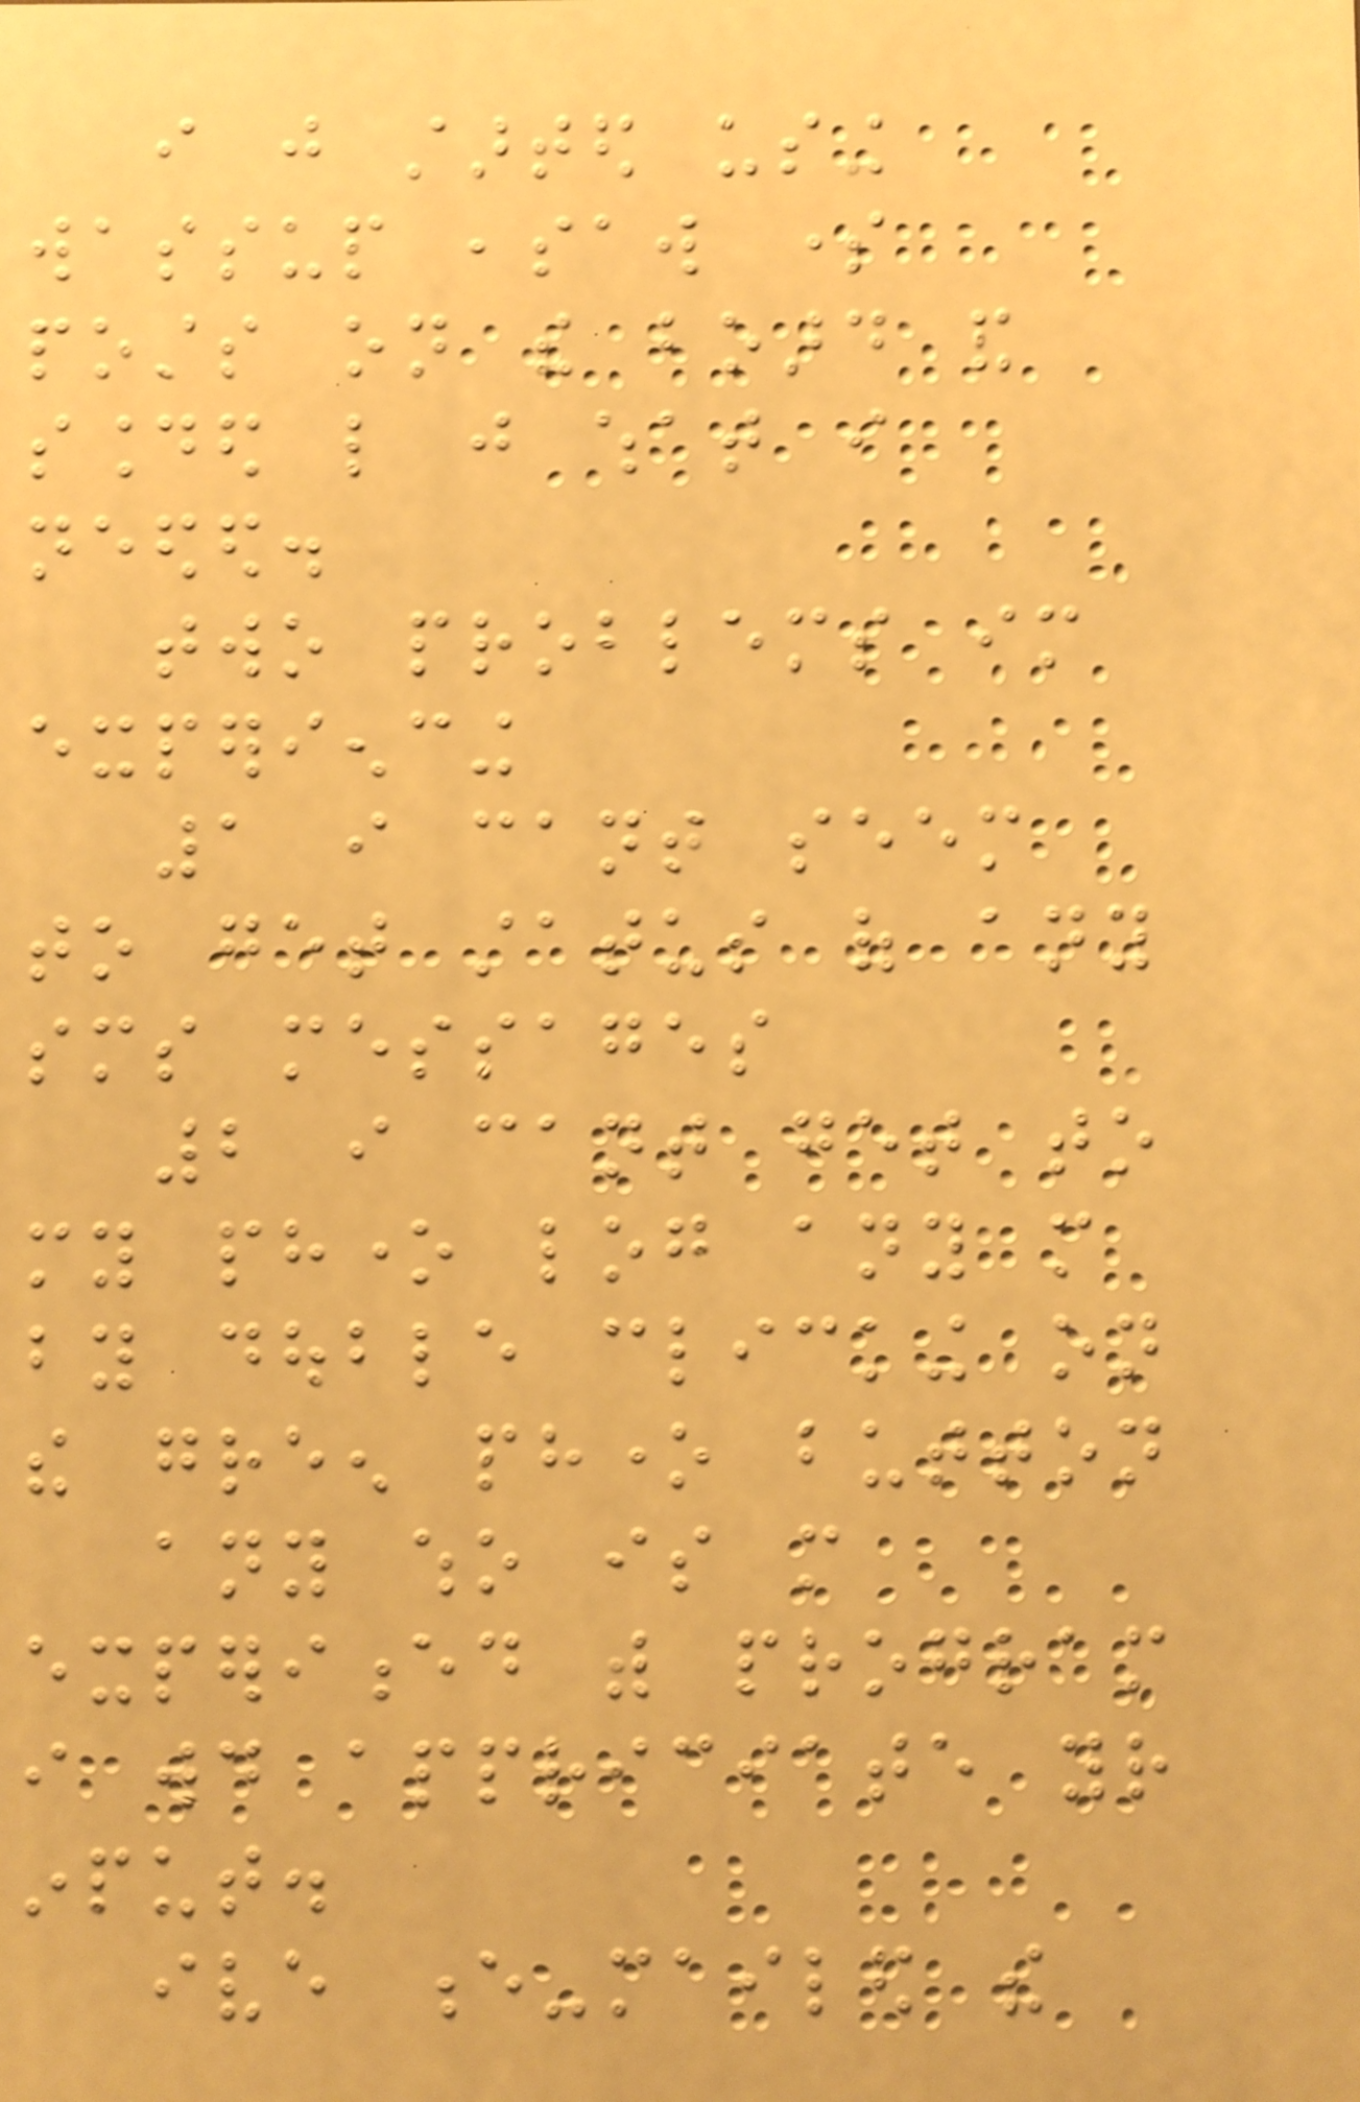i just started using
wassup ,saw some
posts on the board and
sounded like just what i
needed.
two problems im
experiencing
1 i cant seem
to get status of any
sms messages
2 i cant get to
my phone log any more
by double clicking on
the green phone button
any who is more
experienced with program
i would appriciate your
input.
ive e-mailed the
